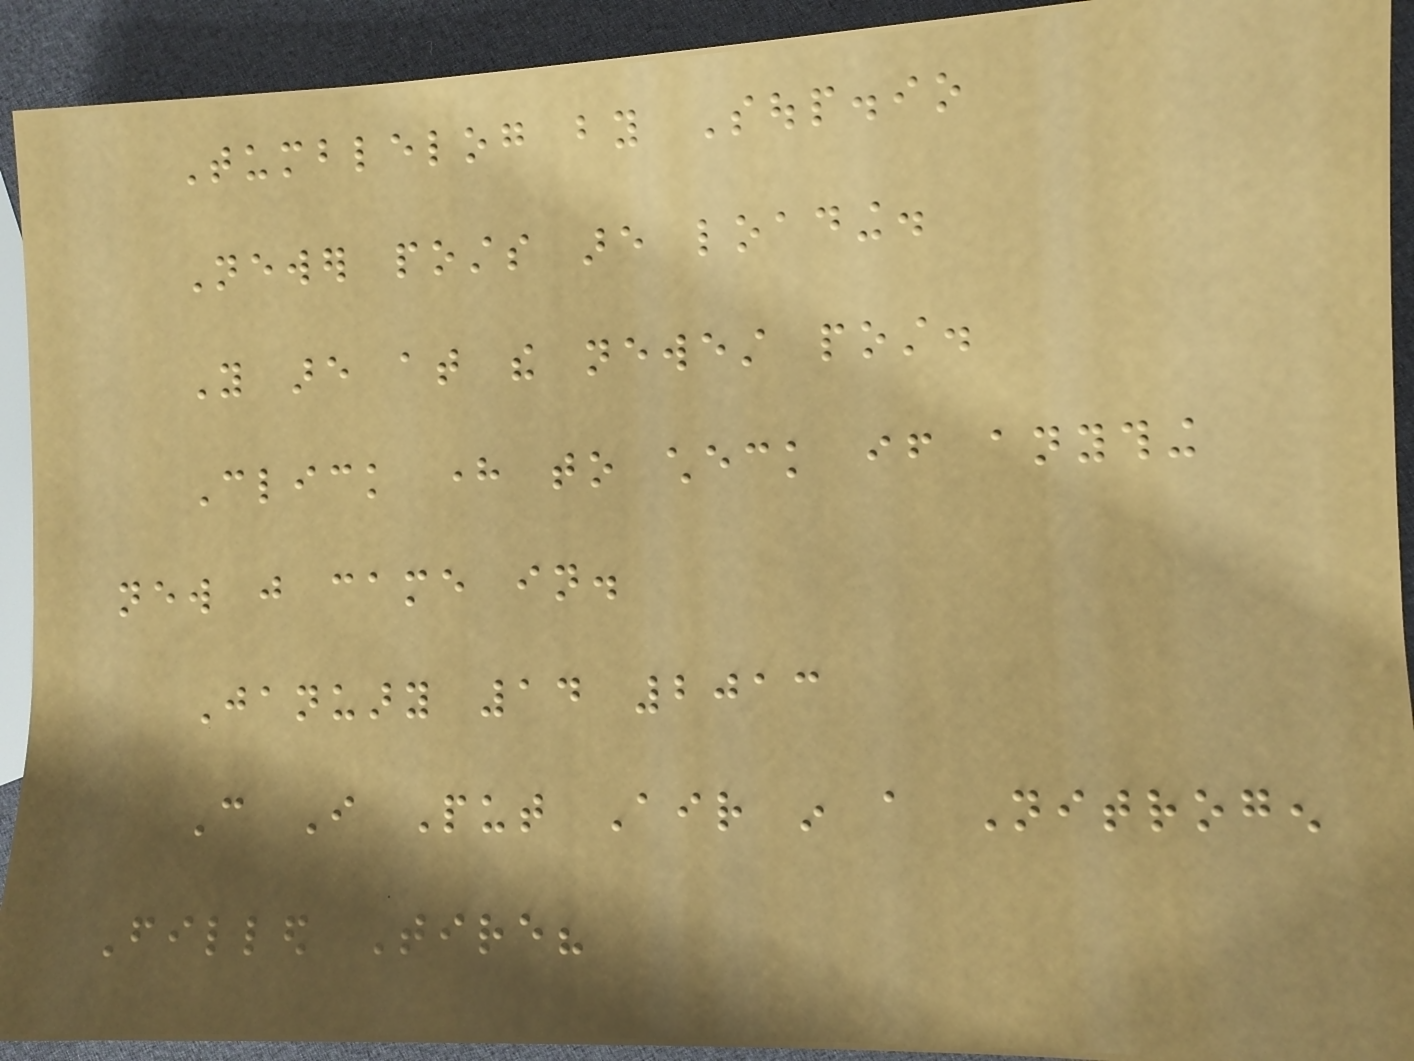Tumblelog by Soup.io
Newer posts are loading.
You are at the newest post.
Click here to check if anything
new just came in.
January 14 2013
Can I Put Air in a Nitrogen
Filled Tire?
